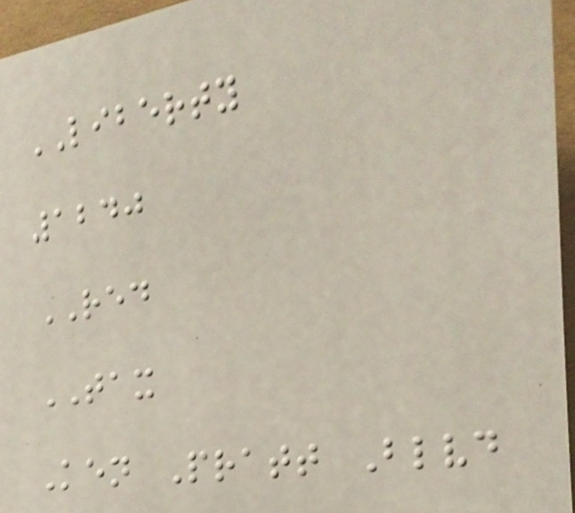LIBERTY
1240
RED
TAX
Ken Pratt Blvd
